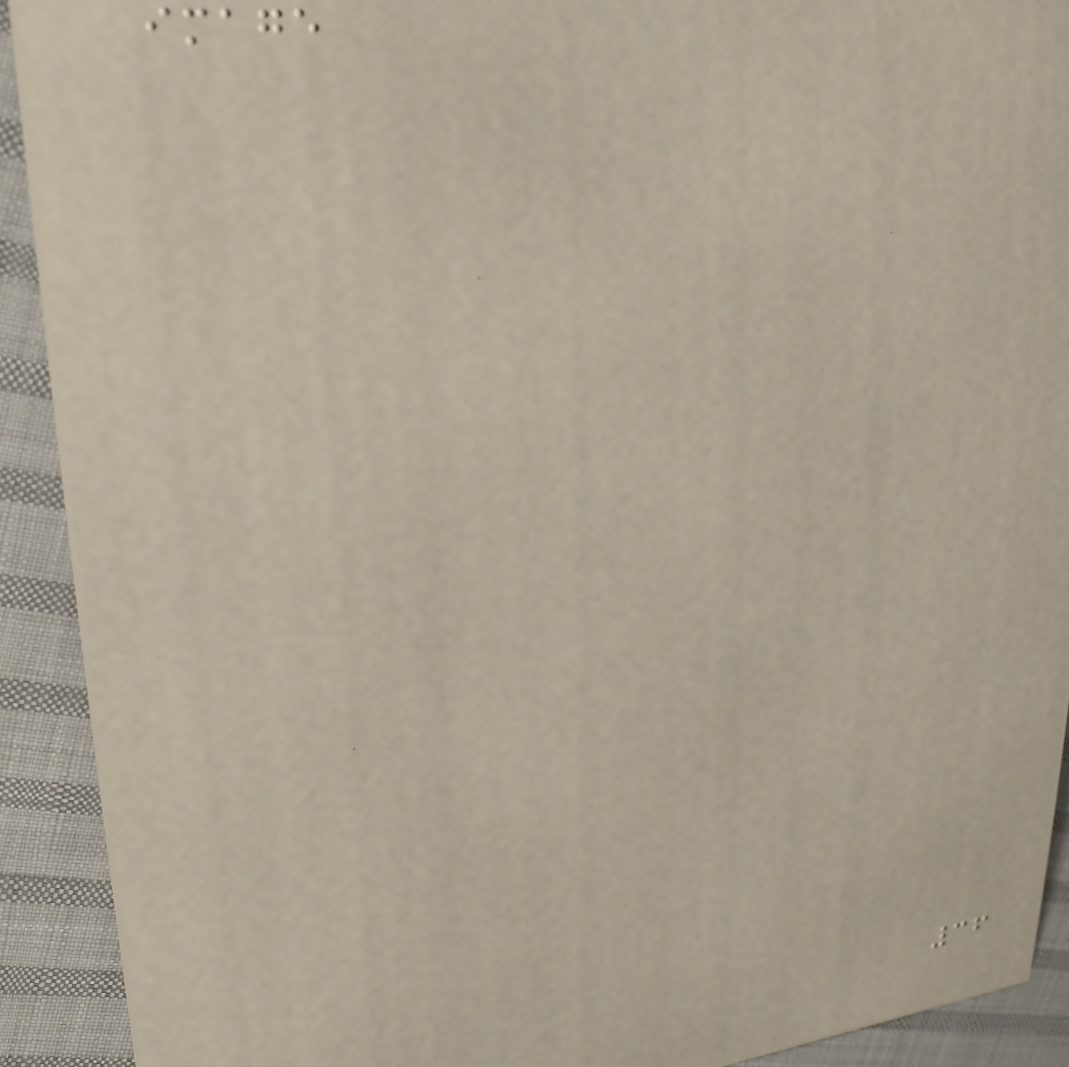image
36
